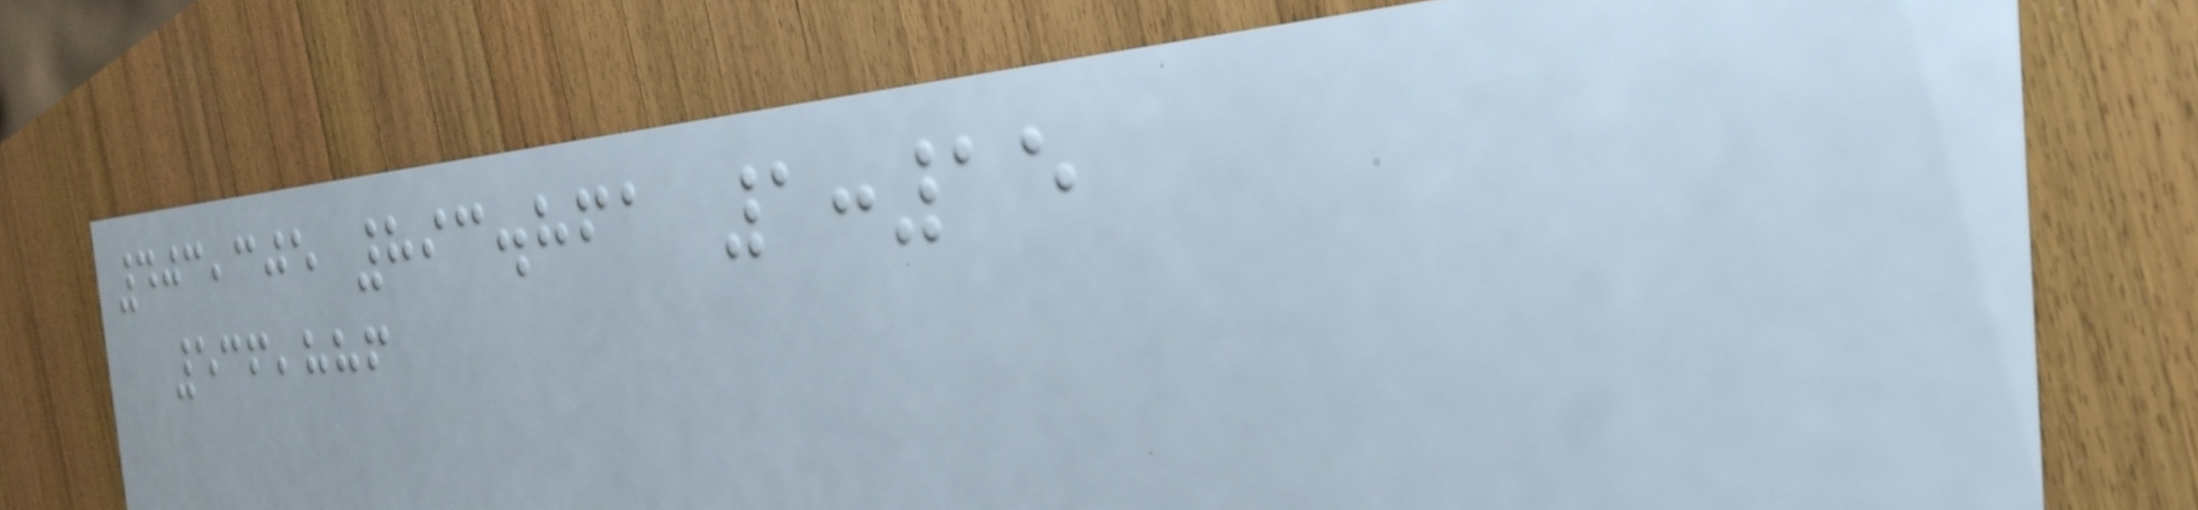403,305 893.861 1:15
536,886
